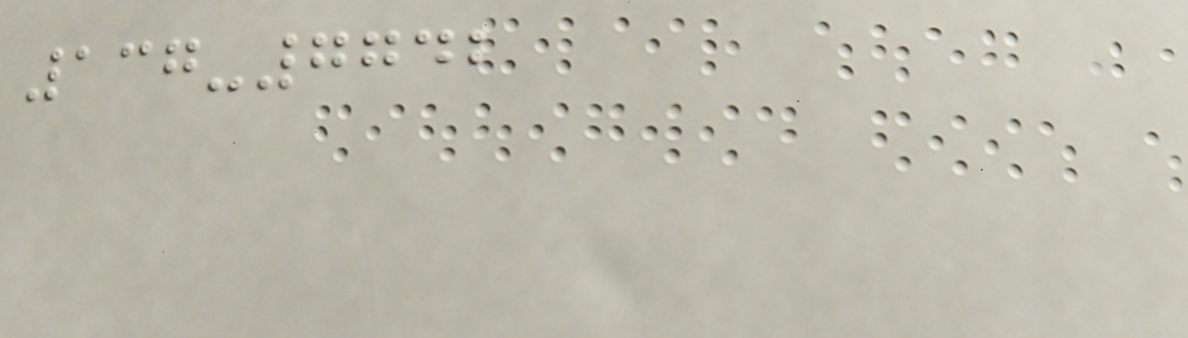137-7742
